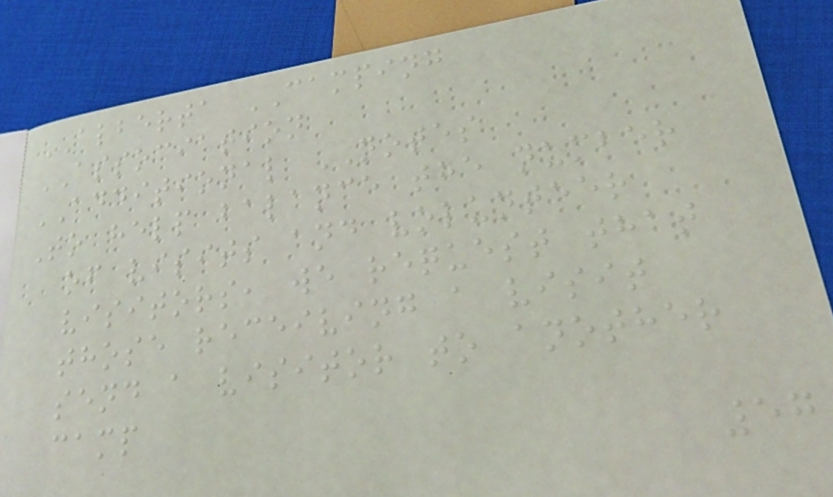ALBERTA CAMPING
ASSOCIATION
ADDITIONAL NOTES
To help balance the number
of visits and volunteer
visitors, we request that
those receiving a visit
send a visitor to another
camp
57
